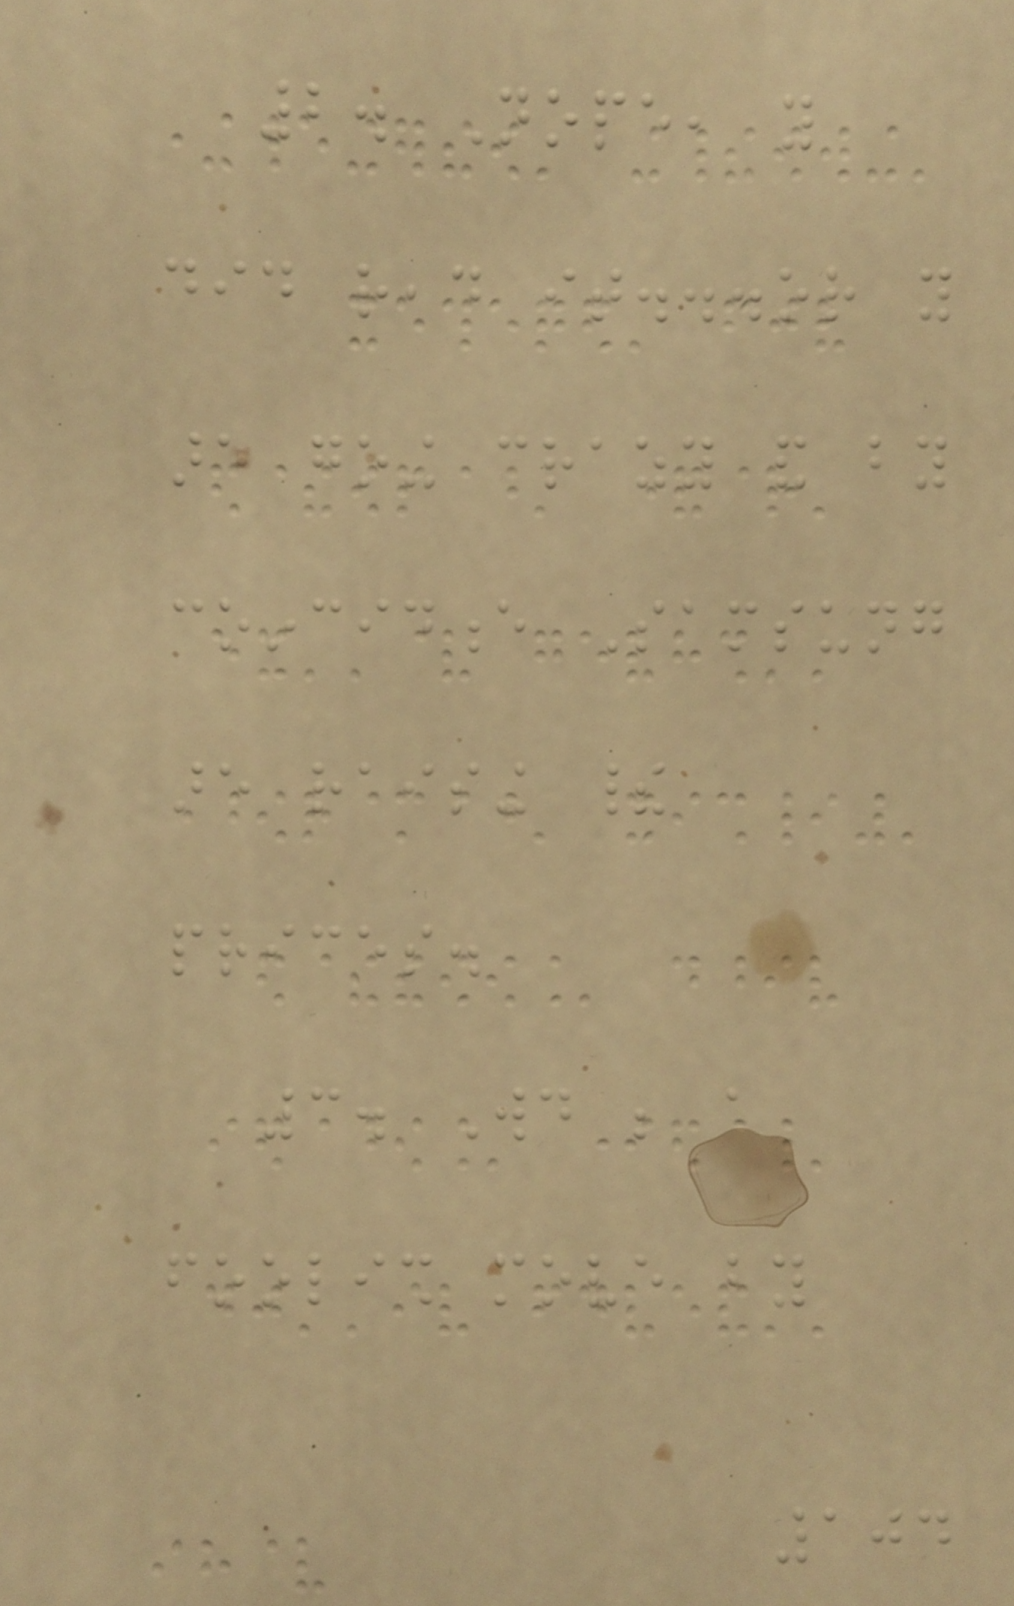2. Nope, you
did read it...or you
are going crazy and by
coincidence Samsung
are raising their
prices.
3. Would be a
foolish move by
104
